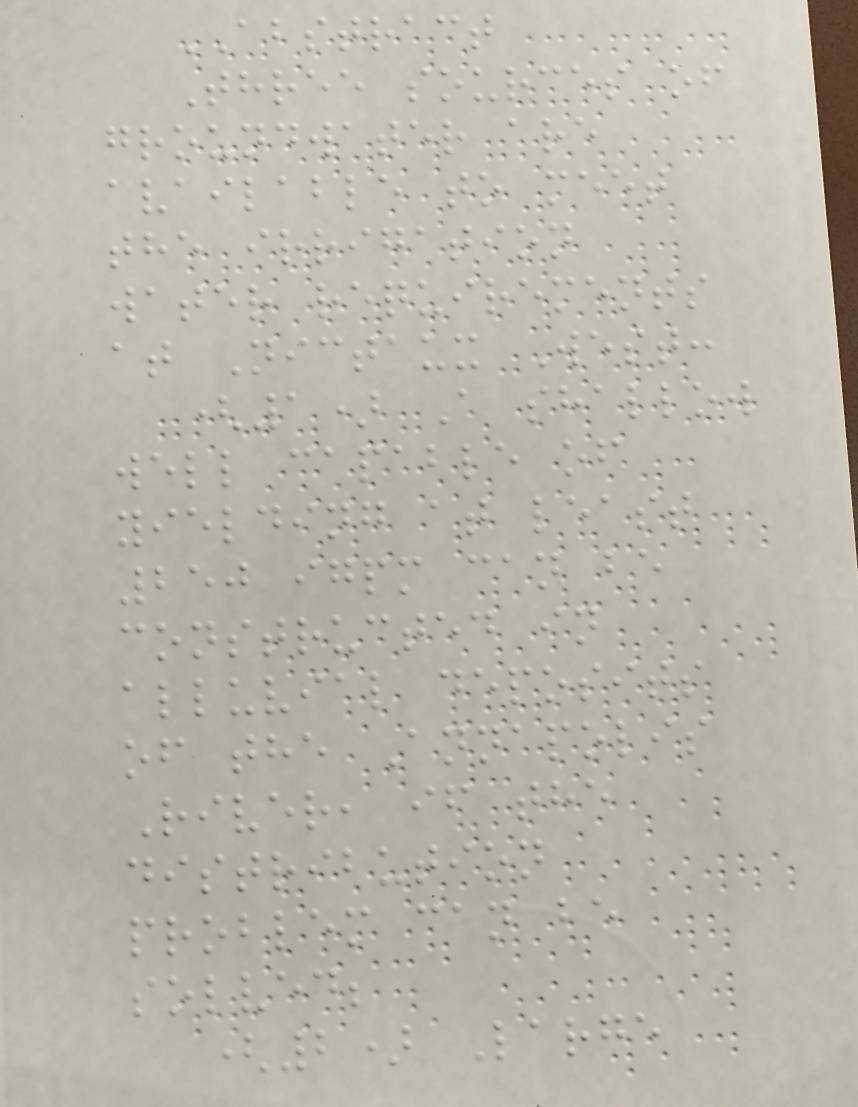ABSTRACT
Three sources of
groundwater are
available to meet
the irrigation
water requirements
at Nictaux West:
(1) A shallow
well capable of
yielding at least
250 igpm can be
constructed in
alluvial deposits
of the Annapolis
River, if the
distribution
problem can be
solved;
(2) Large
